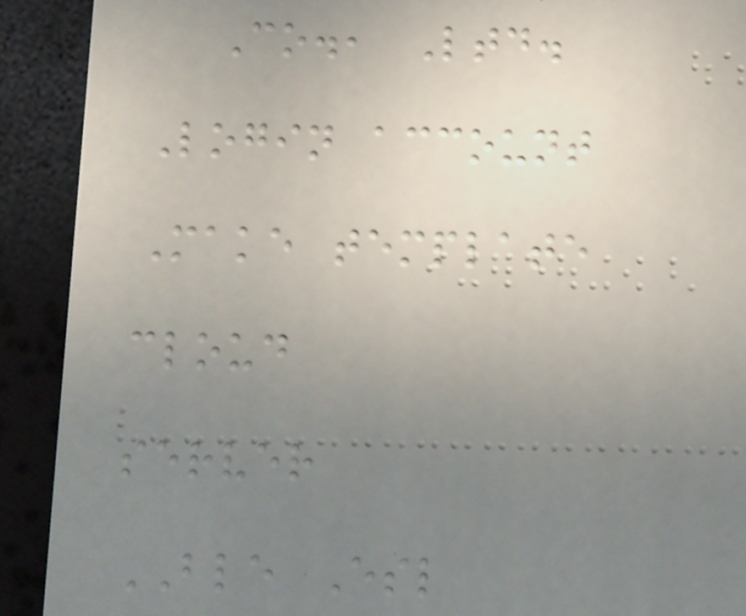Co., Ltd.
Login account
Make template
cloud
server
BLE Esl
